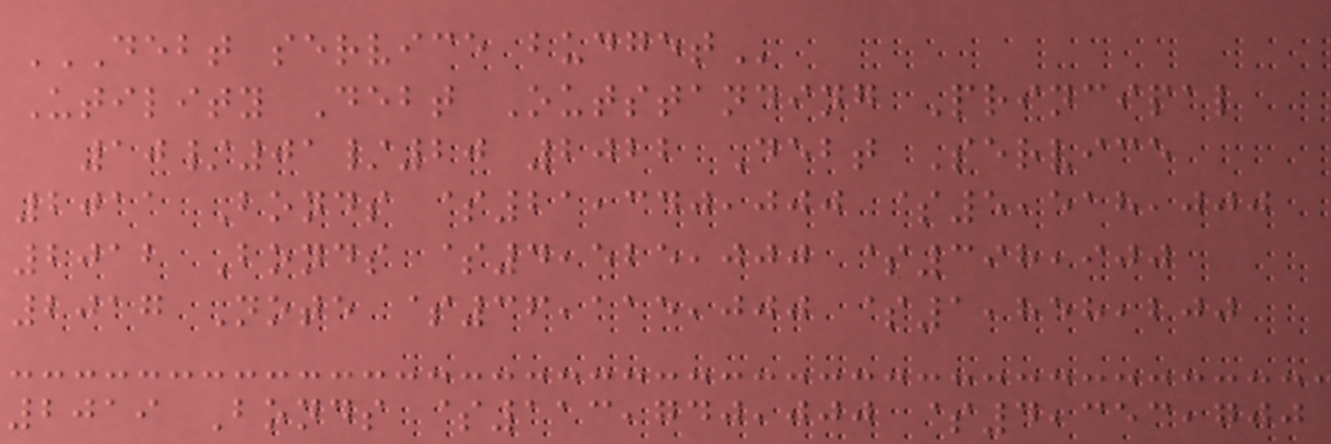DEBT SERVICE BUDGET
Utility Debt Outstanding Principal
10/01/20 2022 Debt Service
2011 Bonds $21,340,000 $5,518,000
2012 Bonds $4,525,000 $398,900
2017 Note $36,115,000 $1,858,200
2019 Bonds $113,740,000 $4,353,700
